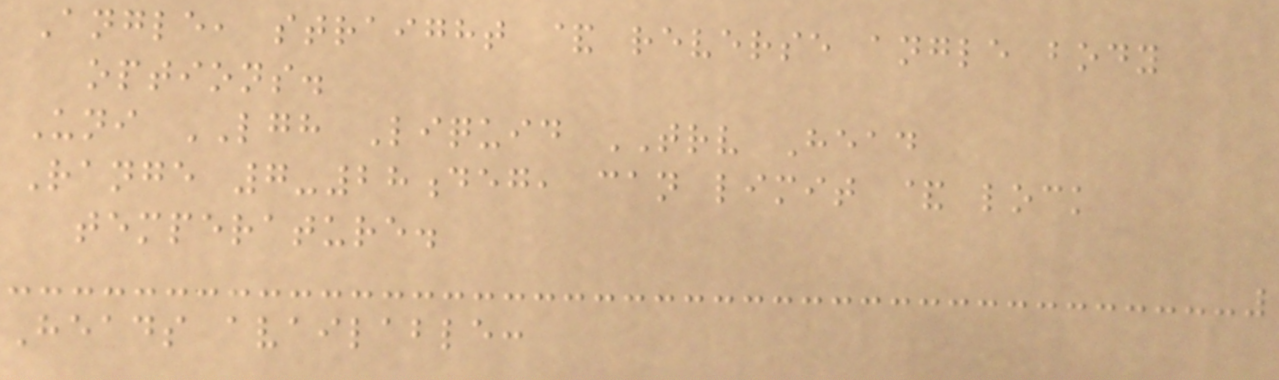Angle, straight & reverse angle body
options.
Uni LGH Liquid TRV Head
Range 7-28deg, can limit & lock
temperature.
Heads available:
